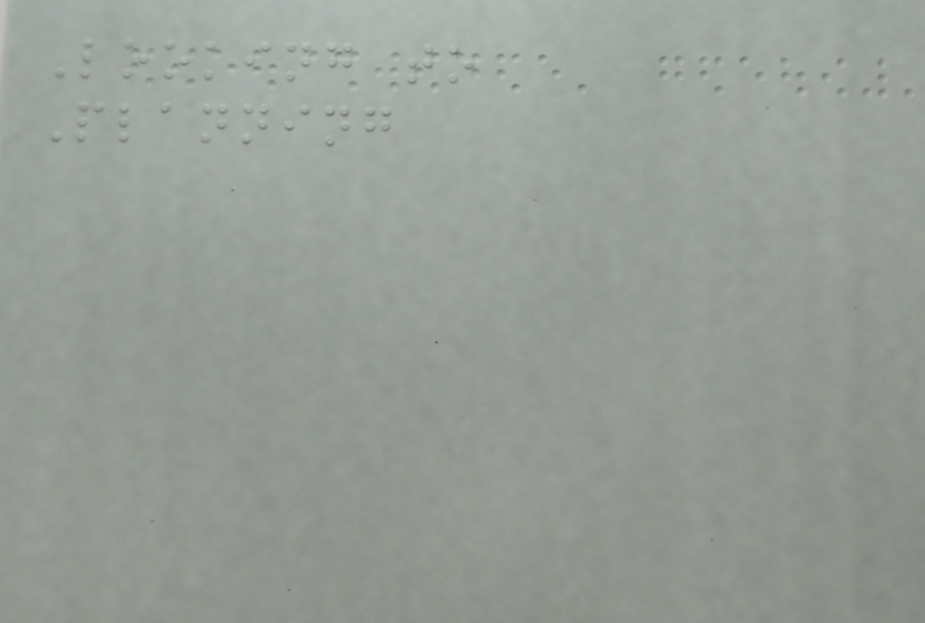Looking to
Planning
